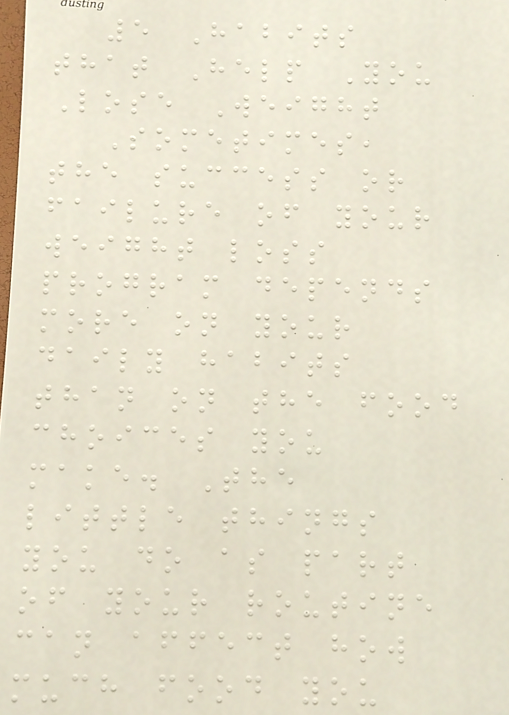5 Habits
that Help You
Lose Weight
Sometimes,
the success or
failure of your
weight loss
program depends
more on your
daily habits
than on the food
choices you
make. The
little things
you do as part
of your routine
can affect how
much food you
